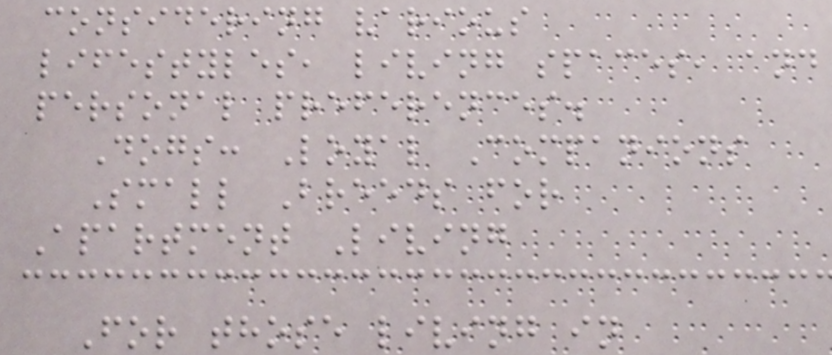considering various
lifestyles, living spaces, and
personal preferences.
Dogs: Loyal Companions
Small Breeds for
Apartment Living
For those living in
